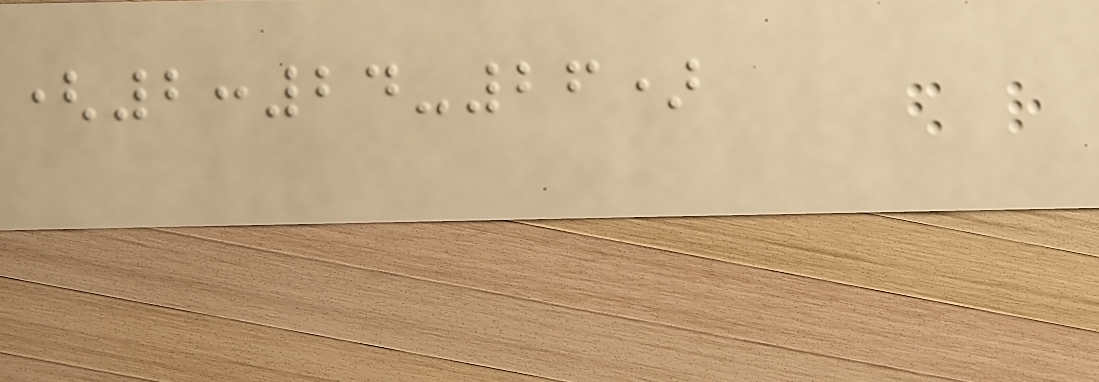(2:24-26)
